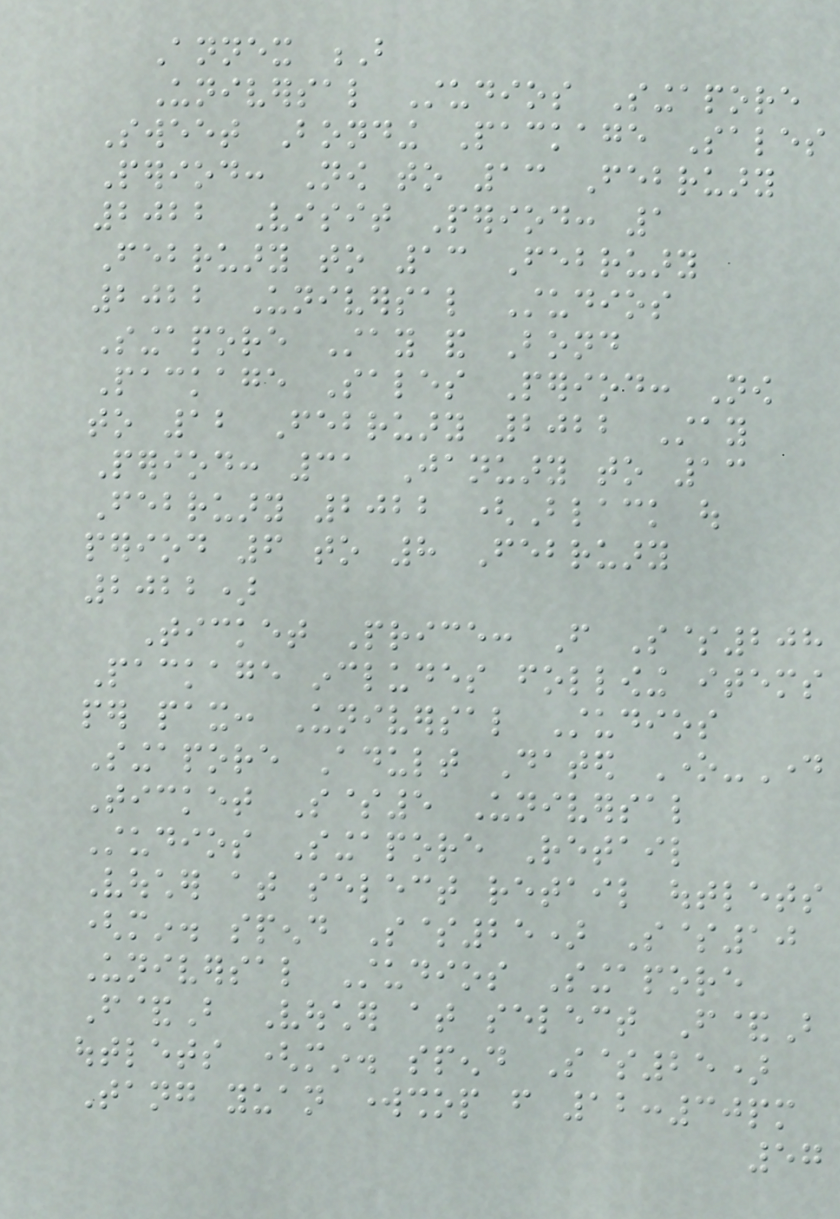Annex B
Universal Studios Singapore
Sweet Bonding Package Sales
Period: Now to 13 February
2022 Visit Period: 1
February to 13 February
2022 Universal Studios
Singapore Stay and Bond
Package Sales Period: Now
to 12 February 2022 Stay
Period: 31 January to 13
February 2022 (Black out
period 6 to 8 February
2022)
Ticket Price: From S$208
Package includes following items
per pax: Universal Studios
Singapore Adult Dated One-Day
Ticket S$5 Universal
Studios Singapore Retail
Voucher at select retail outlets
(min. spend S$25) S$10
Universal Studios Singapore
F&B Voucher at select F&B
outlets (min. spend S$25)
Tang yuan workshop from 12:30pm
57
